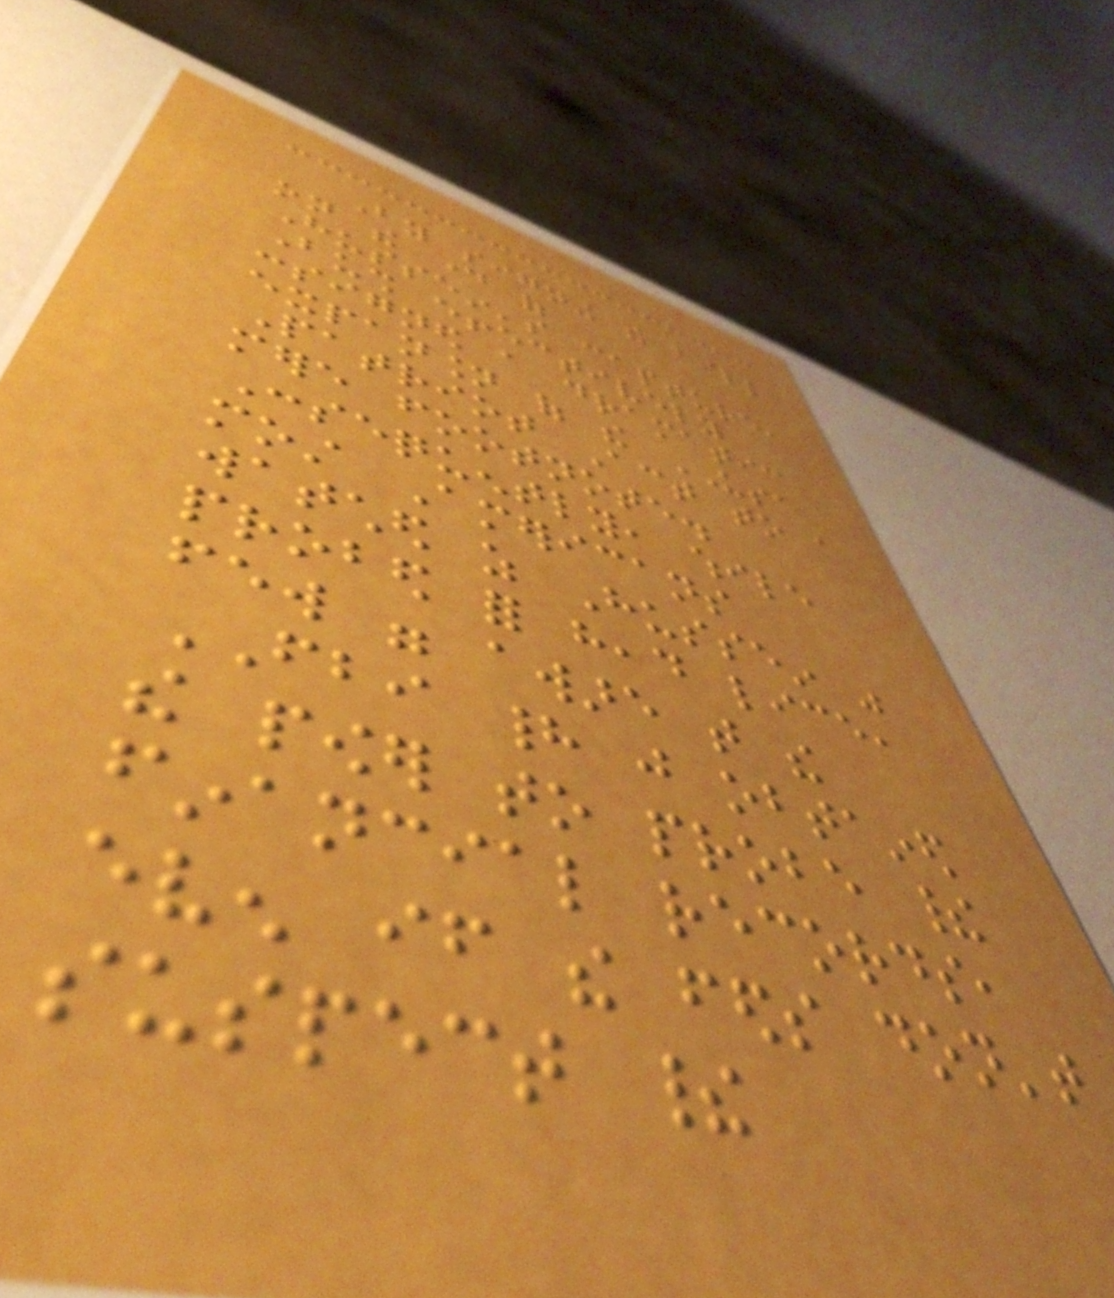By signing the bill
on the day of
Hussein's capture,
Bush effectively
consigned a dramatic
expansion of the USA
Patriot Act to a
mere footnote.
Consequently, while
most Americans
watched as Hussein was
probed for head lice,
few were aware that the
FBI had just obtained
the power to probe their
financial records,
even if the feds don't
suspect their
